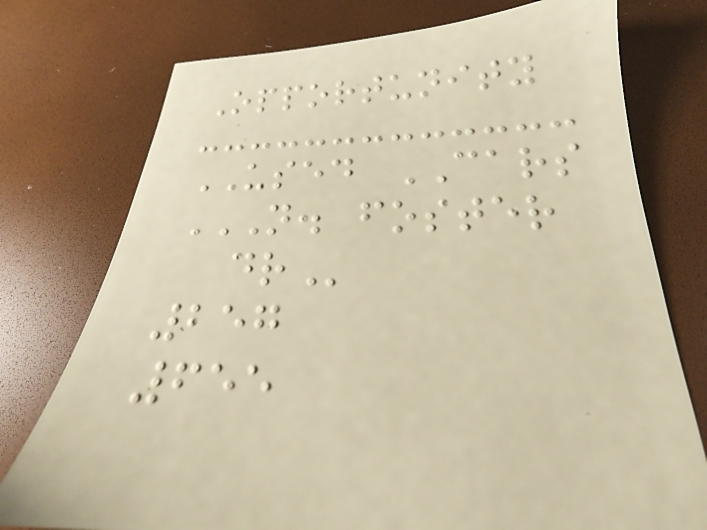Opportunity
USED CARS
N. FOSTER
DR
257
655
